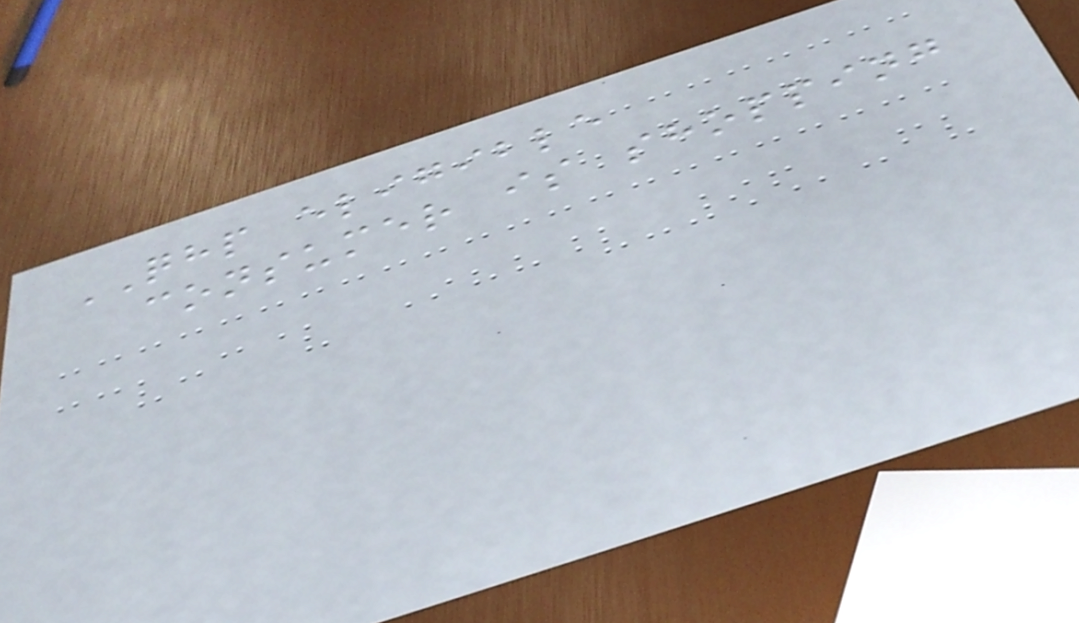QHP eligible
consumer is shopping
